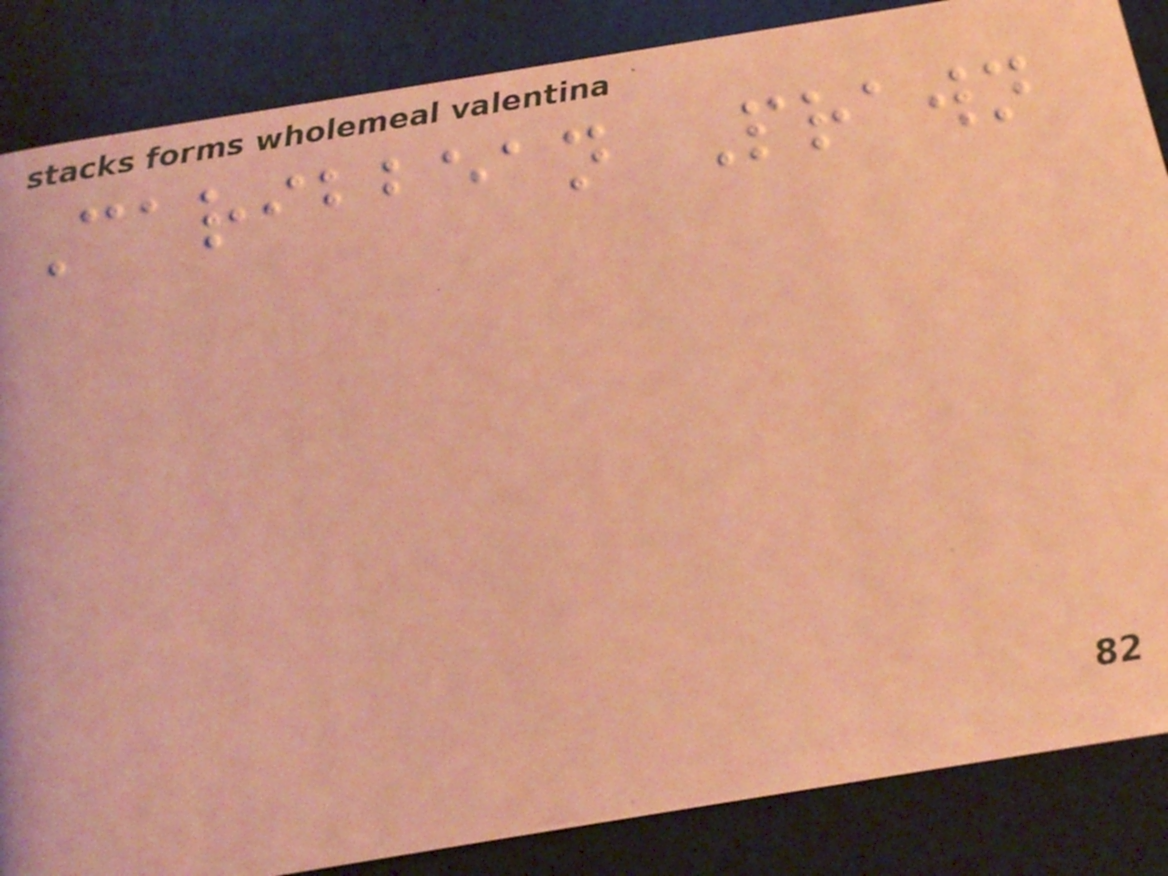Caribbean Prawn
